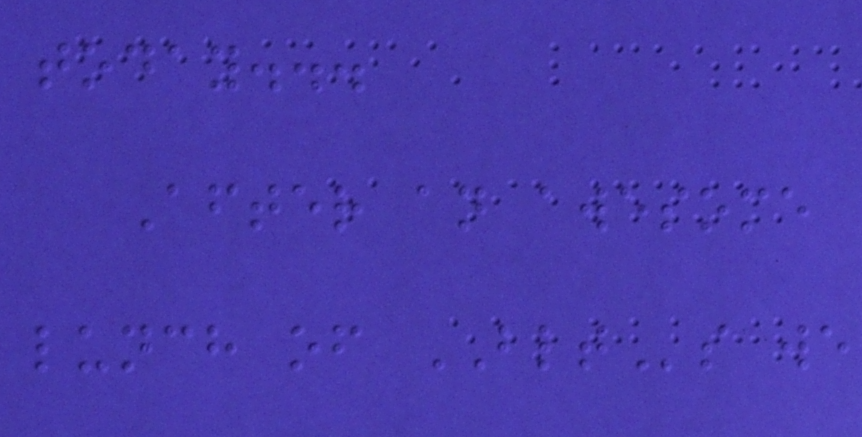today...
After an awesome
lunch of BLTs we
